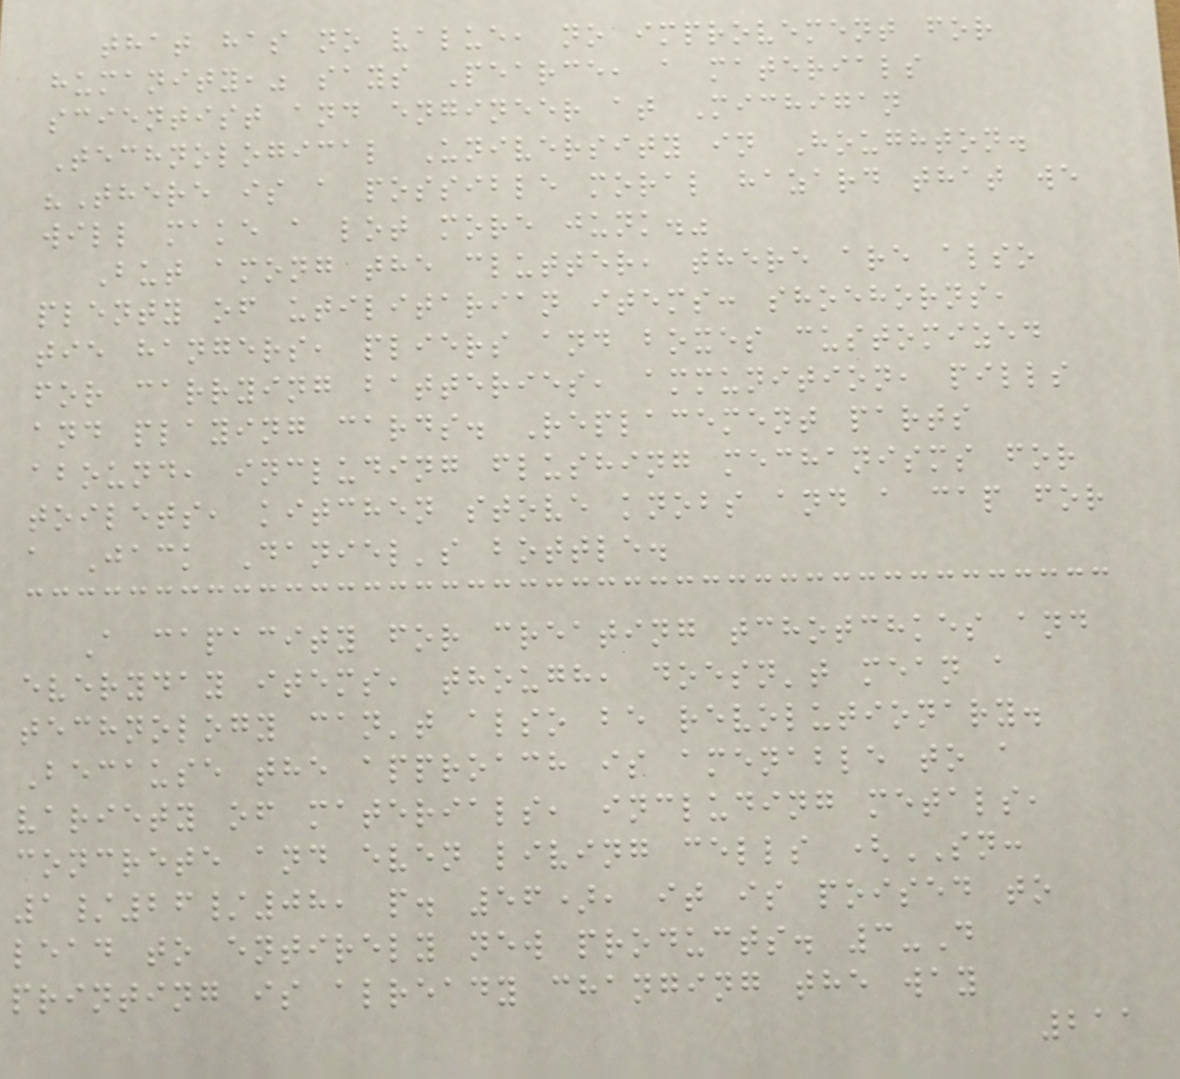that has no value, no improvement for
humanity," says Pearce, a materials
scientist and engineer at Michigan
Technological University in Houghton.
"There is a possible moral hazard that we
will make a lot more junk."
But among the clutter, there are also
plenty of utilitarian items: shoehorns,
tie hangers, pliers and boxes customized
for carrying batteries, ammunition, pills
and playing cards. Replacement parts
abound, including flushing mechanisms for
toilets, kitchen stove knobs and a cap for
a Jack Daniel's bottle.
A capacity for creating tchotchkes and
everyday items, though, doesn't mean a
technology can't also be revolutionary.
Because the approach is amenable to a
variety of materials, including metals,
concrete and even living cells (SN:
1/26/08, p. 56), it is poised to
lead to entirely new products. 3-D
printing is already changing the way
211
